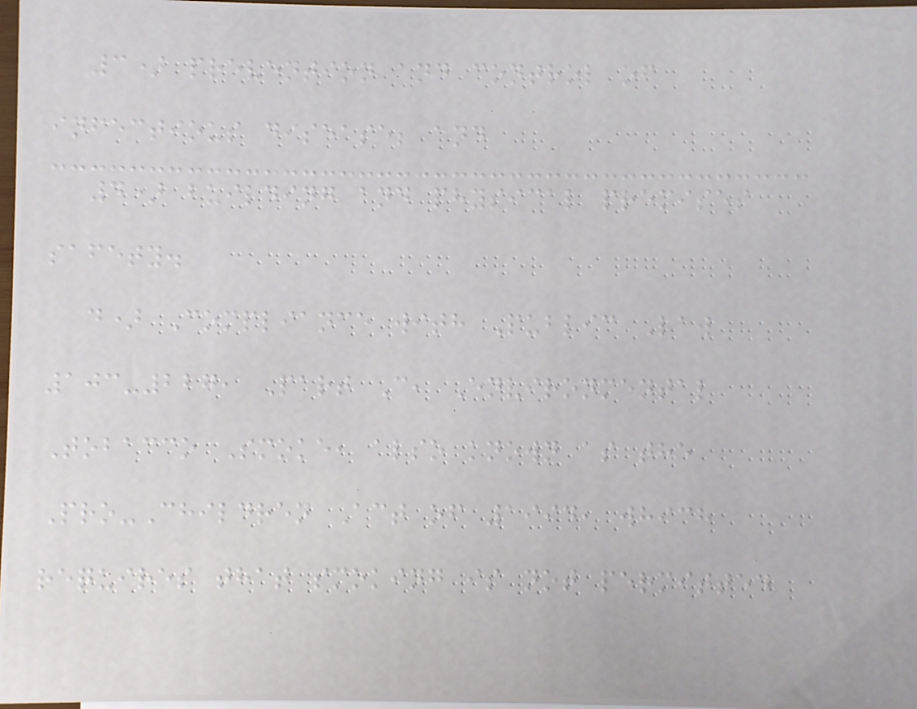3) prevention and control of
infectious disease; and
4) building and physical premises
safety.
d) Compliance with Public Law
103-227, Part C, Environmental
Tobacco Smoke, also known as the
Pro-Children Act of 1994, which
requires that smoking is not permitted
